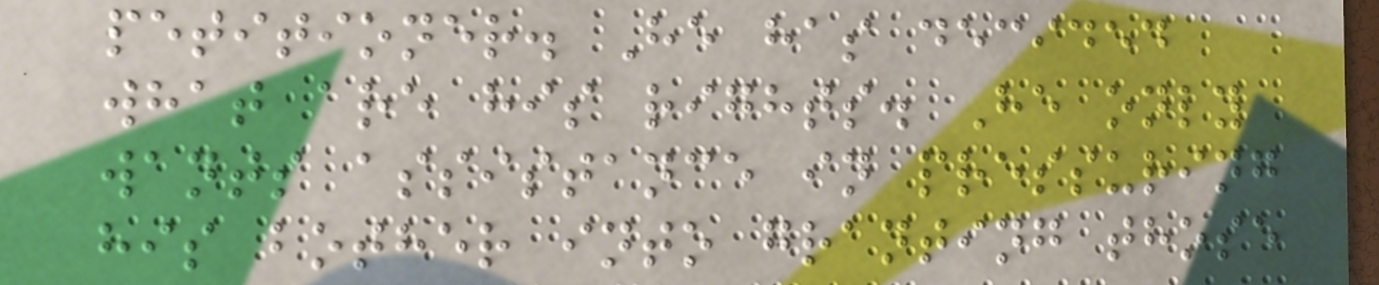petitioner. He has decided
what are his rights. He only
wants assistance in pressuring
his bother into granting those
